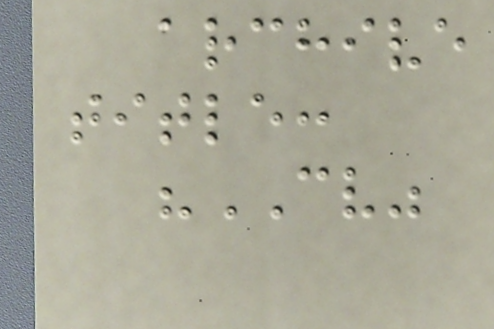archive
title:
"CV"
